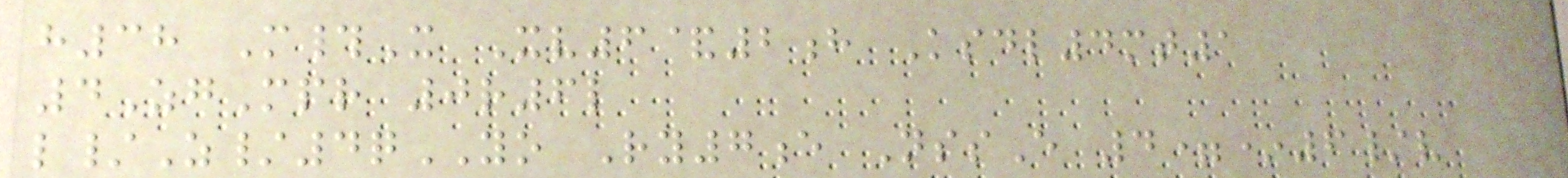h38 M#X Xv6&2h Ksdl4mt1
4ZgMpr 0r6l
l/Z/4qYO Ry7e NssE 4=*6/v
